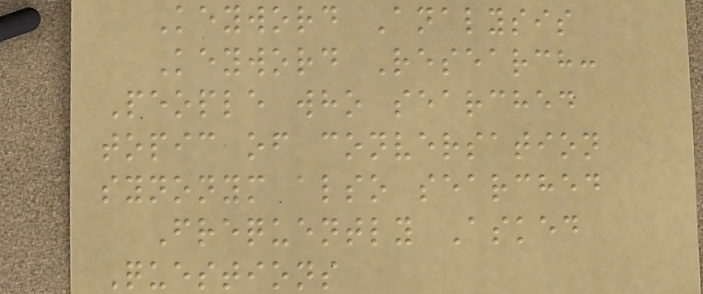Keyword Analysis
Keyword Research:
People who searched
topic of conversation
synonym also searched
Frequently Asked
Questions
